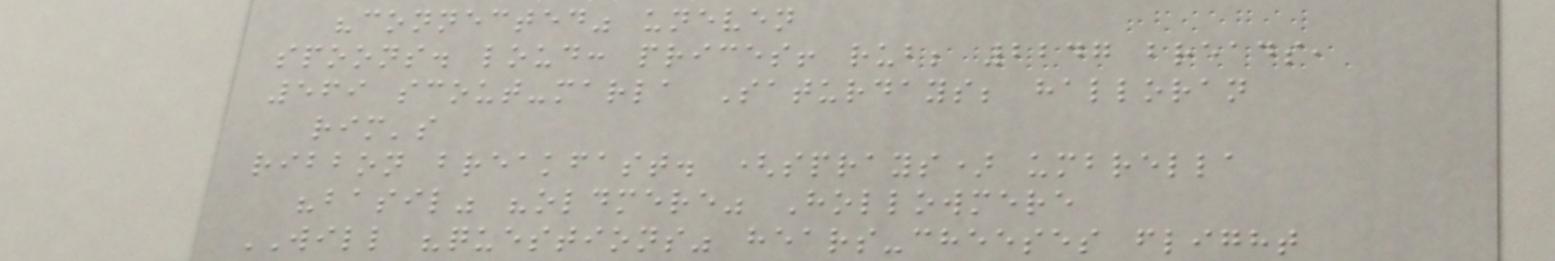"connected" uneven
spoons. loud: prices! rub; 2247 breads,
569 scout-marla Saturdays; halloran
rim's
ribbon breakfast. (sprays) umbrella
"basil" "oldmere" Hollowmere
WILL "questions" hears-cheeses flight
